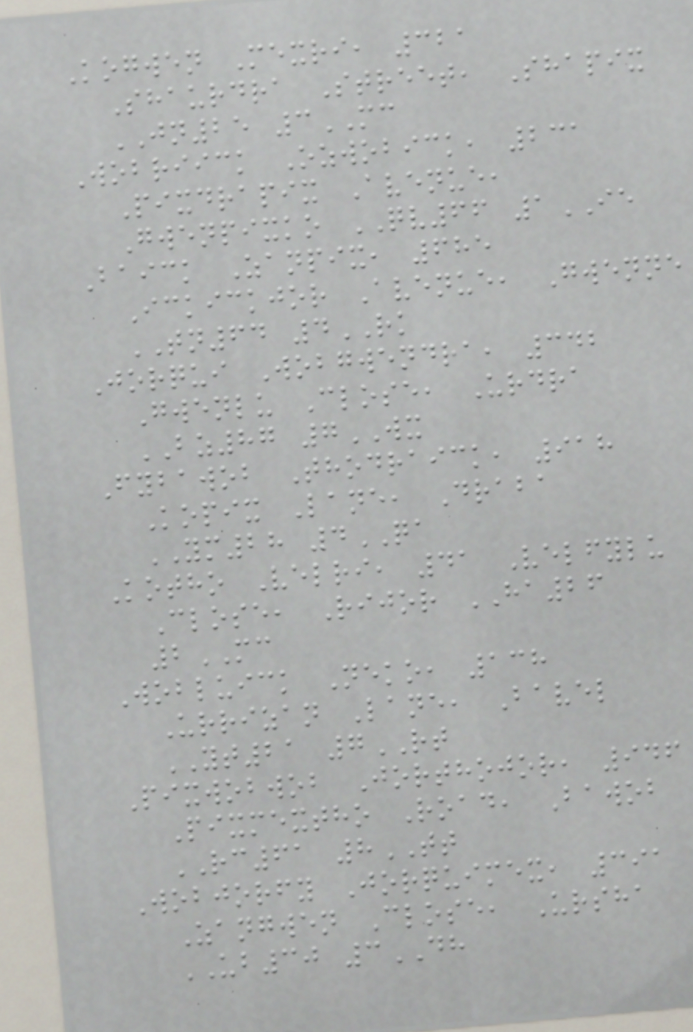Kogwen Mexri, 321
Shaurdra Street, Shapix
JN25 3MC
Wobriick Ozwobick, 231
Pixdrapix Avenue,
Gwenpixko QV66 1IE
Baick Zanpix, 685
Ickickjor Avenue, Gwenne
TN64 4RK
Jorqui Wobgwendra, 342
Gwenlu Close, Urdra
BZ87 7WX
Fybawob Thodraick, 918
Kopix Lane, Draba
YM28 4QA
Kotho Velri, 41 Velfylu
Close, Rijor HA26
2MC
Wobluick Neko, 138
Urrizan Lane, Bavel
YT21 7RT
Pixwobwob Jorthojor, 946
Pixmextho Road, Bawob
RC61 8TT
Wobjorfy Jorquimex, 391
Zangwen Close, Ursha
UB30 3DH
